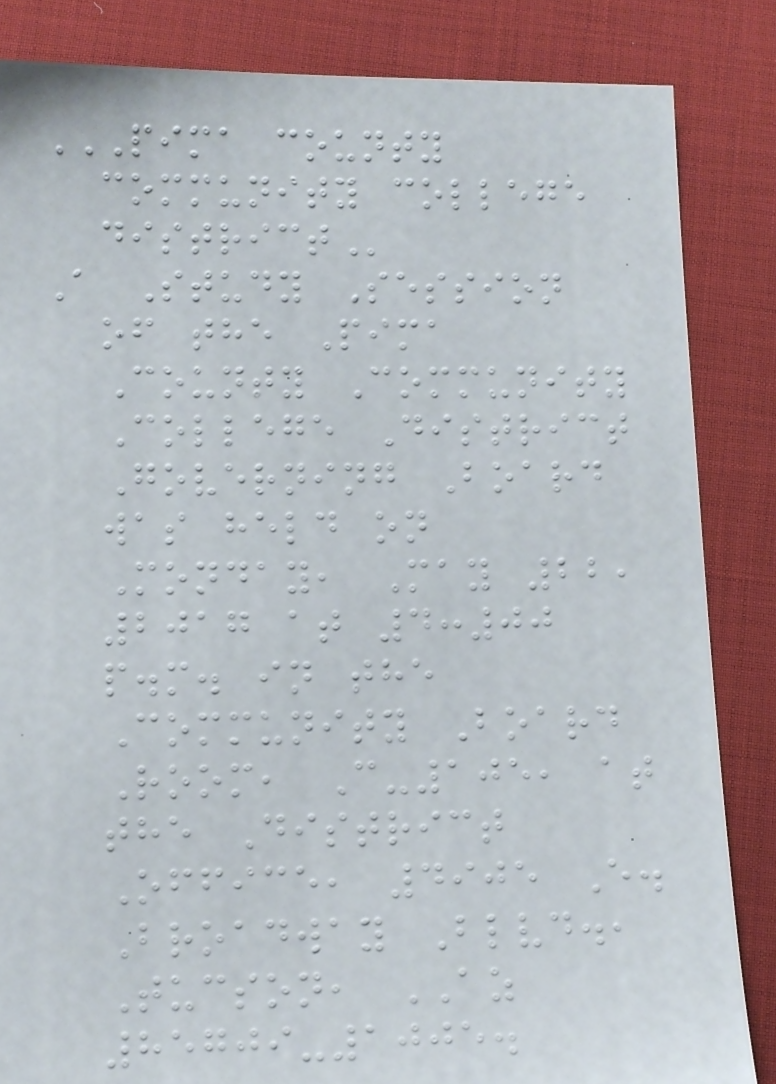PIMA COUNTY
COMMUNITY COLLEGE
DISTRICT
A Study Session
of the Pima
County Community
College District
Governing Board
was held on
Monday, May 22,
2017 at 4:00
p.m. in the
Community Board
Room, C-105, at
the District
Office, 4905 E.
Broadway Blvd.,
Tucson, AZ
85709-1005.
